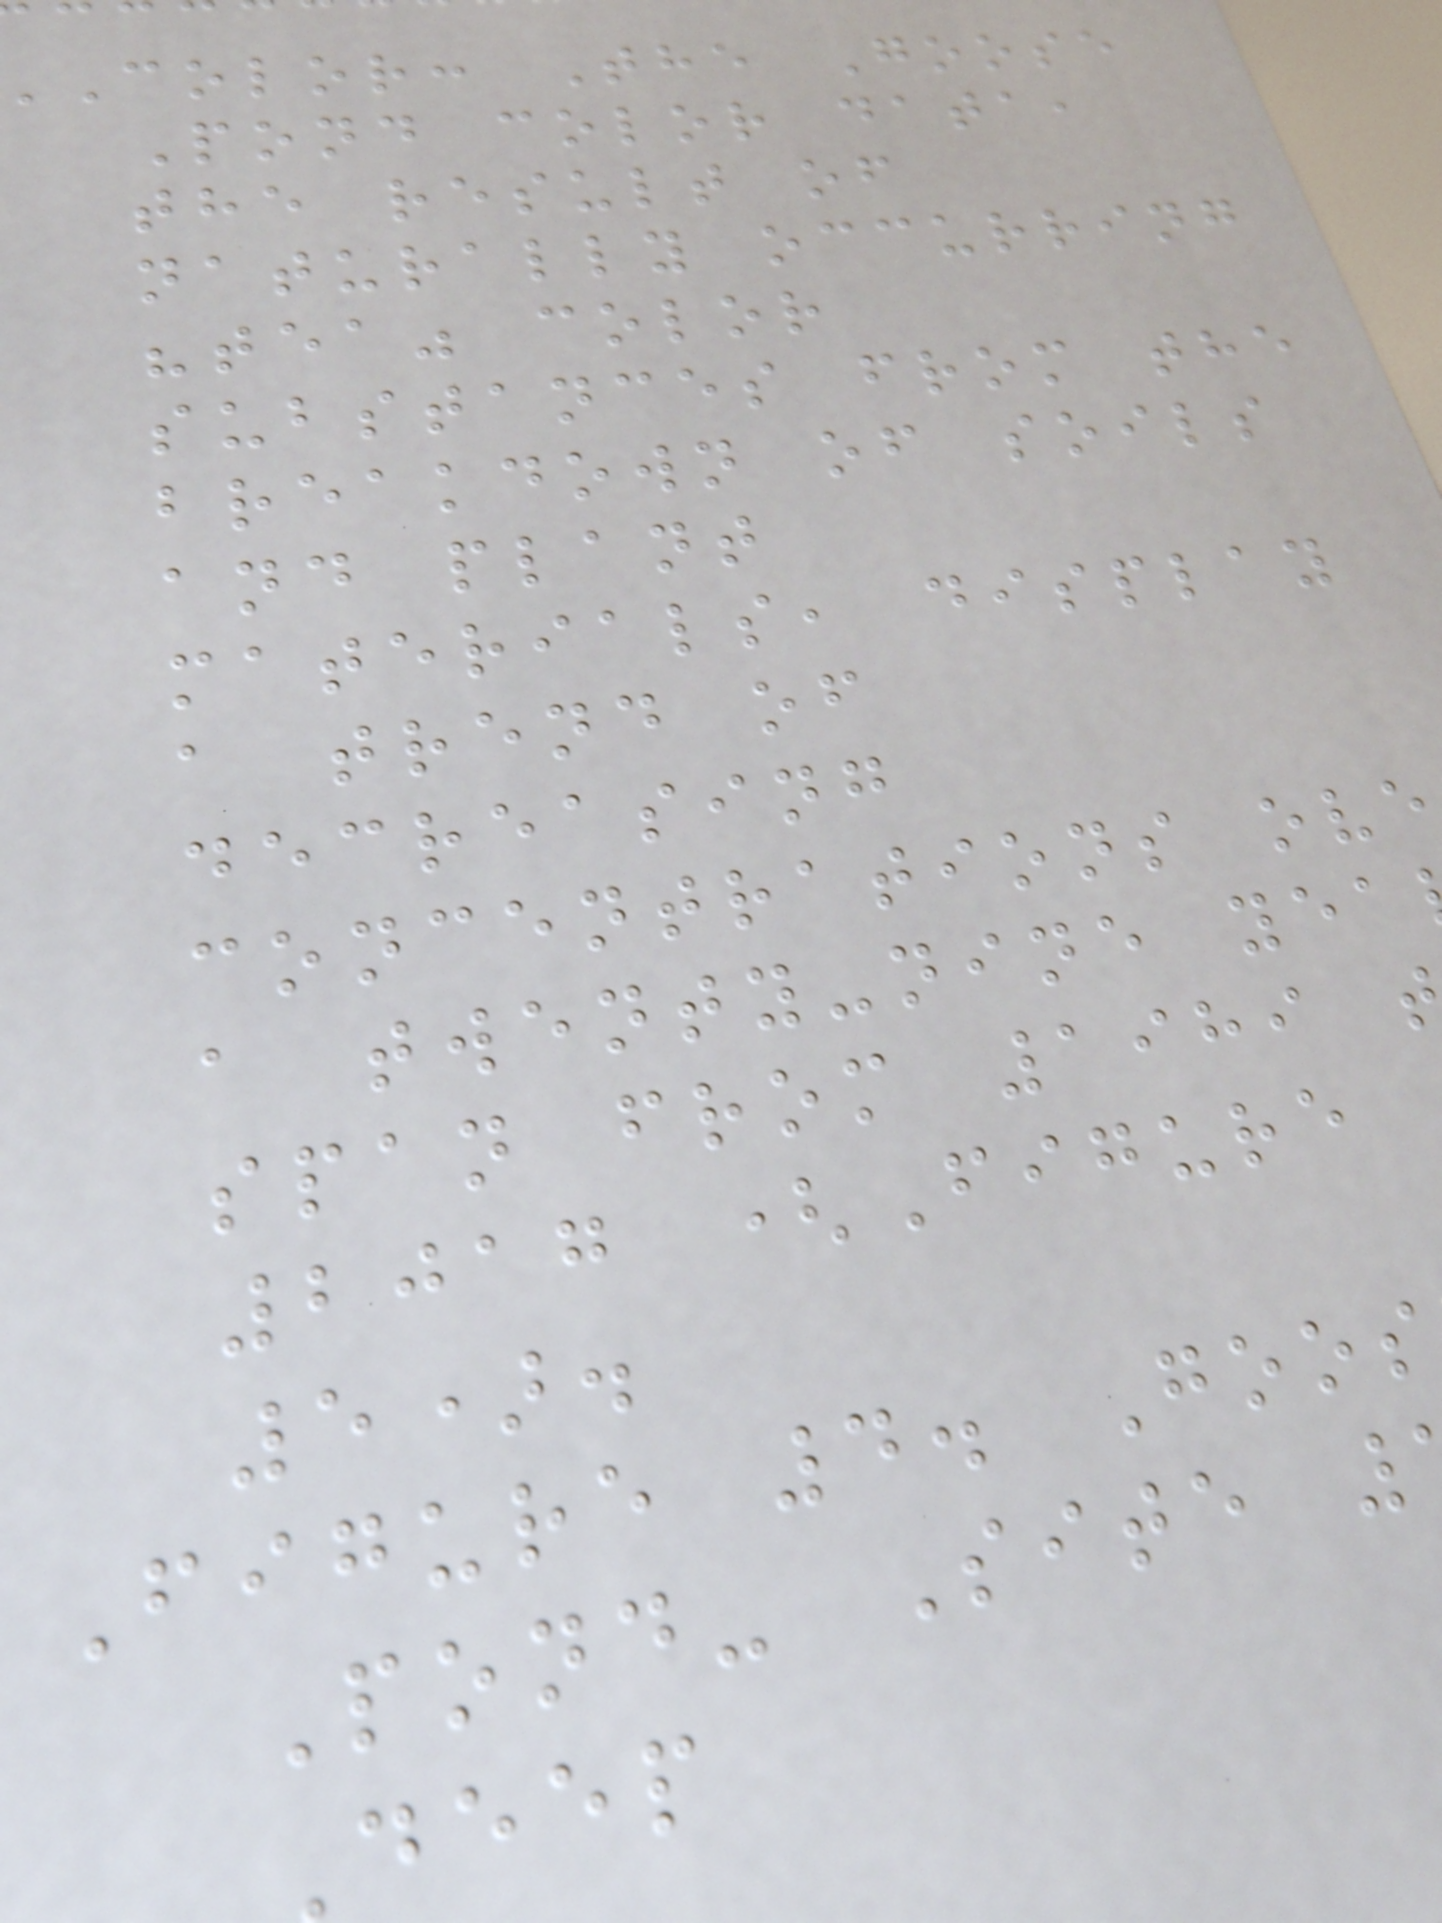color: The Goose
Pond color data,
the result of
naturally occurring
"tea" color
substances from the
breakdown of soils
and plant
materials, display
a trend of
decreasing
concentrations ove
a twenty-nine yea
span from 1989
2017 (Figure
5).
Figure 4. Goos
Pond- Site
deep
